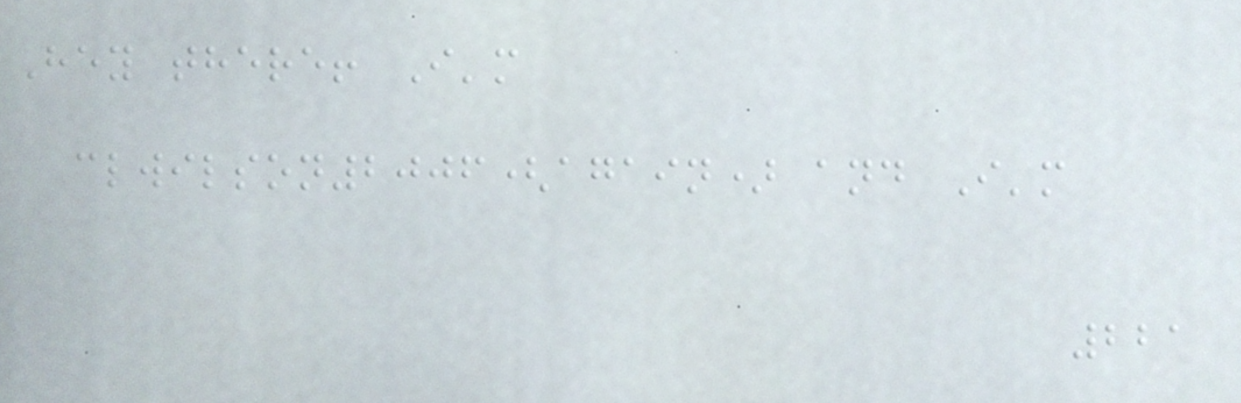Hey there! I'm
clwilson2006(again) and I'm
221
